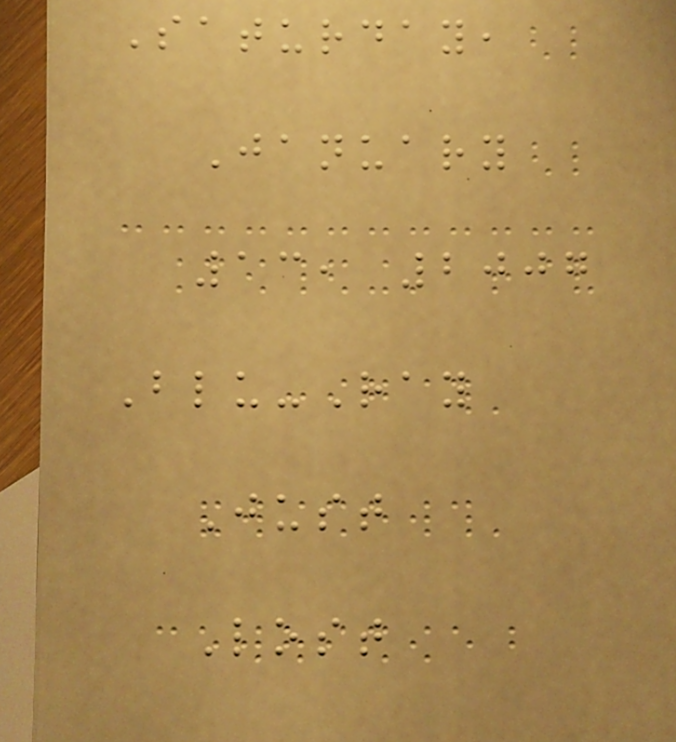Saturday,
January
13, 2007
Blu-Ray
Just
Lost
